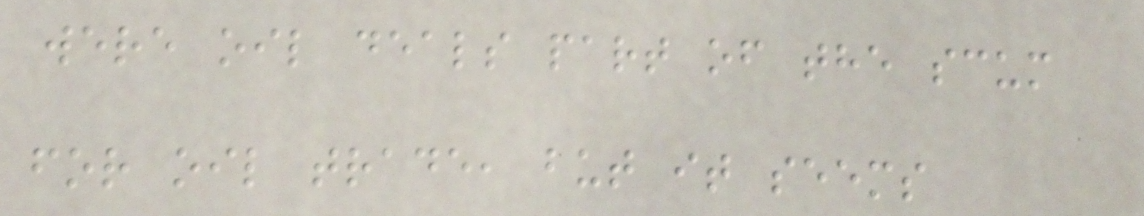were oil deals part of the scum
for oil trade, but it seems
